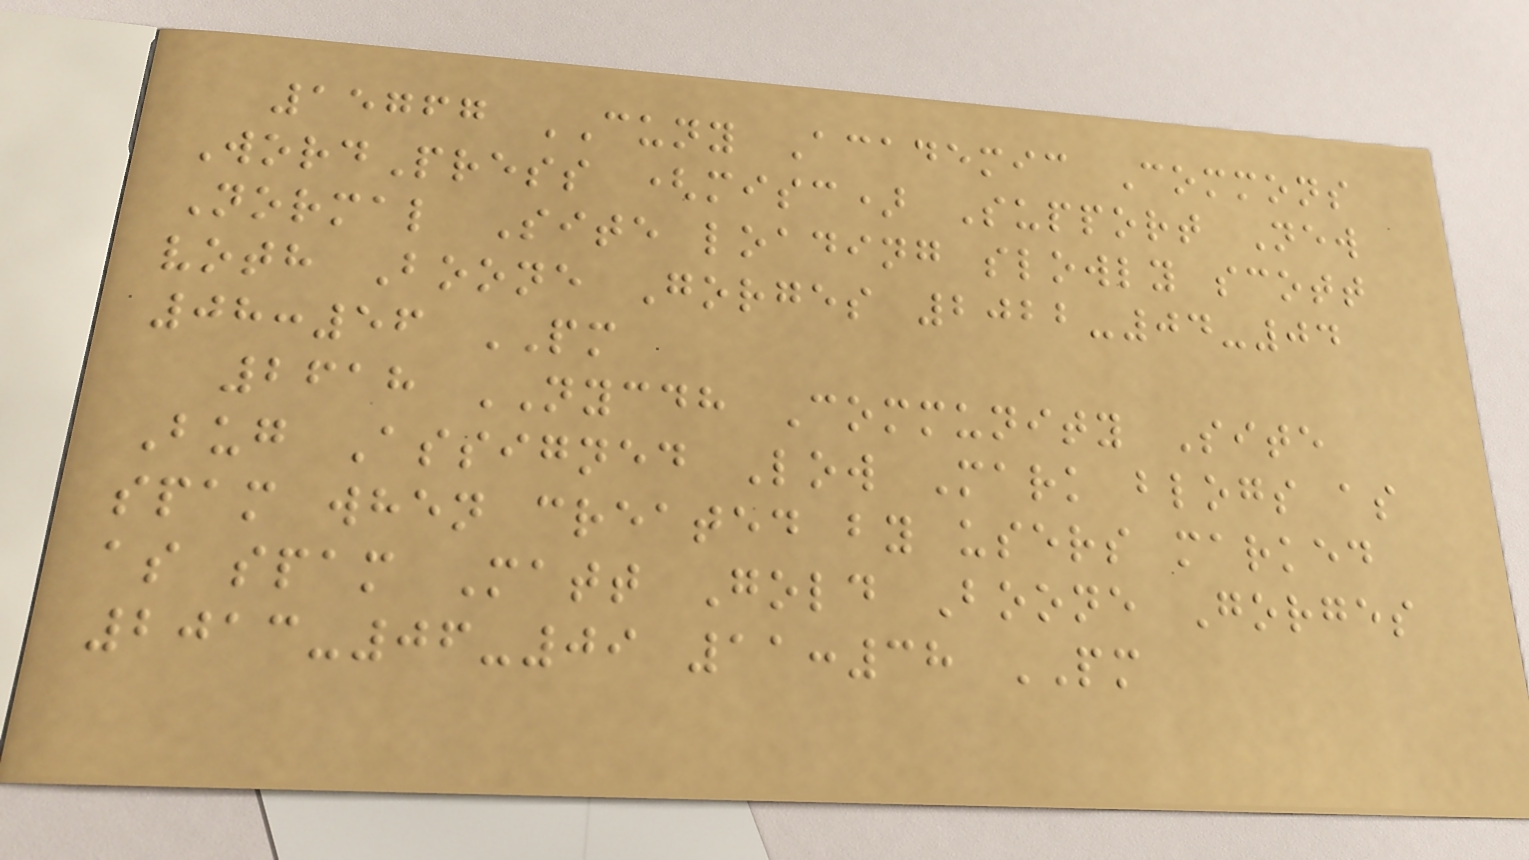15767 CUNY Academic Commons
WordPress (misc) Support New
Normal Site loading slowly scott
voth Boone Gorges 2022-04-04
08:56 PM
2618 NYCDH Community Site
Bug Assigned Low Mark blogs as
spam when created by users marked
as spam Matt Gold Boone Gorges
2013-06-09 11:38 PM
